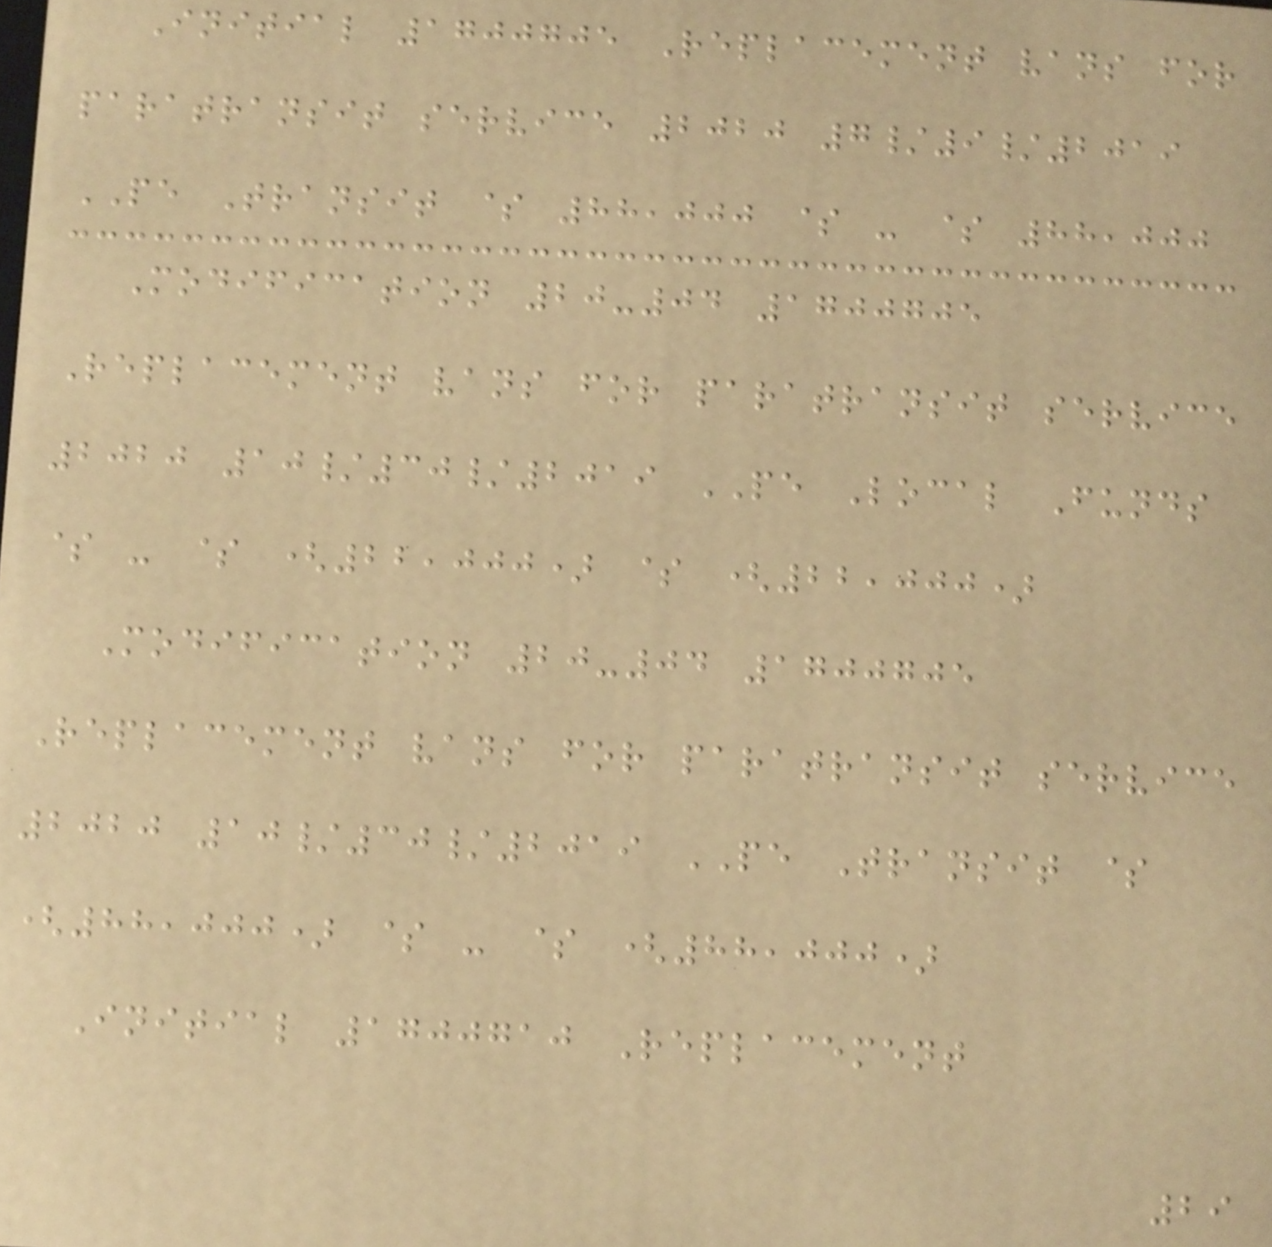Initial 1700705 Replacement vans for
paratransit service 2020 7/9/2019
PE Transit $ 88,000 $ - $ 88,000
Modification 20-04 1700705
Replacement vans for paratransit service
2020 10/30/2019 PE Local Funds
$ - $ (22,000) $ (22,000)
Modification 20-04 1700705
Replacement vans for paratransit service
2020 10/30/2019 PE Transit $
(88,000) $ - $ (88,000)
Initial 1700710 Replacement
29
